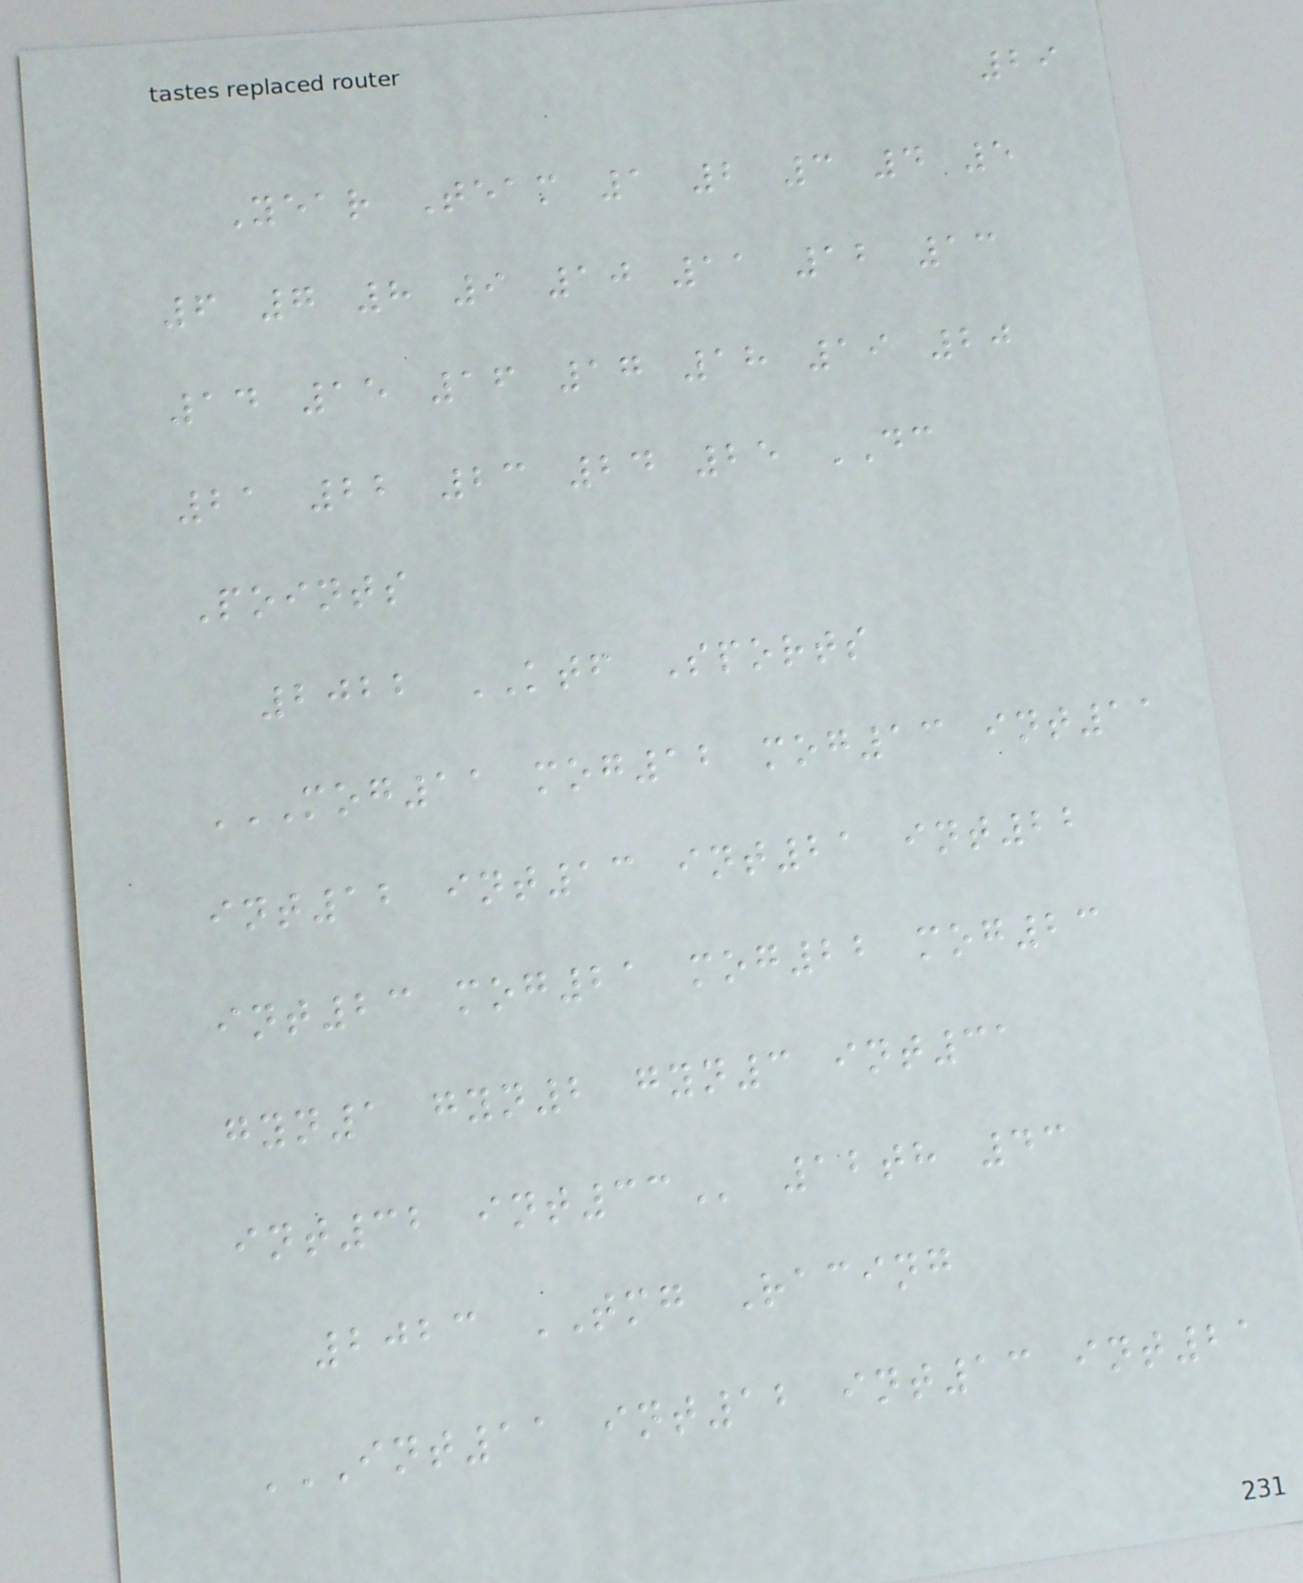29
Year Team 1 2 3 4 5
6 7 8 9 10 11 12 13
14 15 16 17 18 19 20
21 22 23 24 25 DC
Points
2022 KTF Sports
MOG11 MOG12 MOG13 INT11
INT12 INT13 INT21 INT22
INT23 MOG21 MOG22 MOG23
GYN1 GYN2 GYN3 INT31
INT32 INT33 12th 43
2023 TMG Racing
INT11 INT12 INT13 INT21
